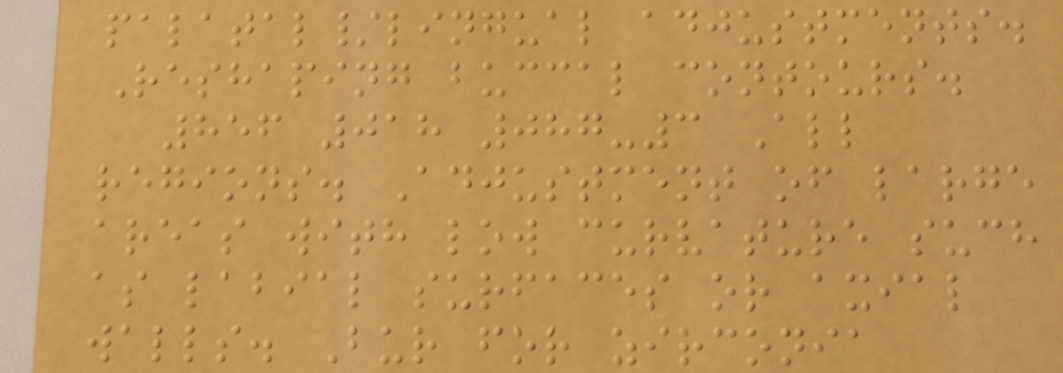palatal/lingual adjustments.
Reshaping buccal contours.
856 018 087-3 All
regions. Adjustment of large
areas with low curvature such
as labial surfaces or axial
walls. Bur for zirconia
